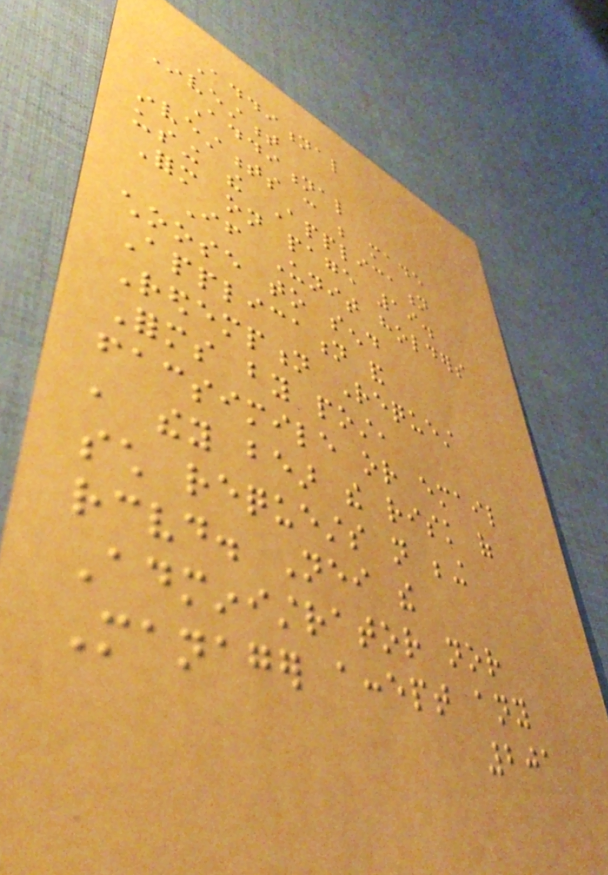Additional
Investment
Additional
investments can be made
using the Application
Form on page 19.
If Unit holders
choose to send
Application and
Redemption Request
Forms by post,
facsimile or email
, they bear the risk of
such requests not being
received. Neither the
Administrator nor
Manager accept any
201
